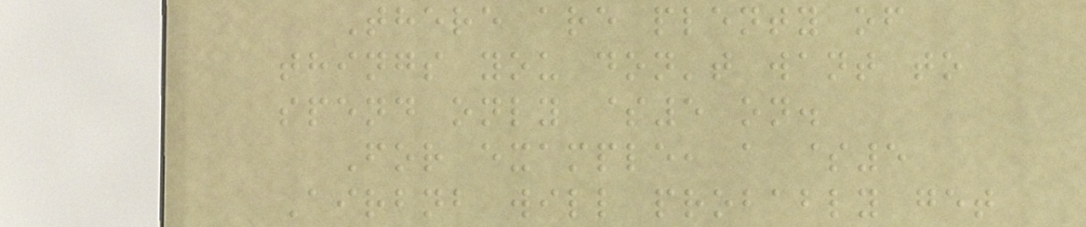There are plenty of
things you don't want to
spend only $5 on.
For example, a $5
Airbnb will probably get
